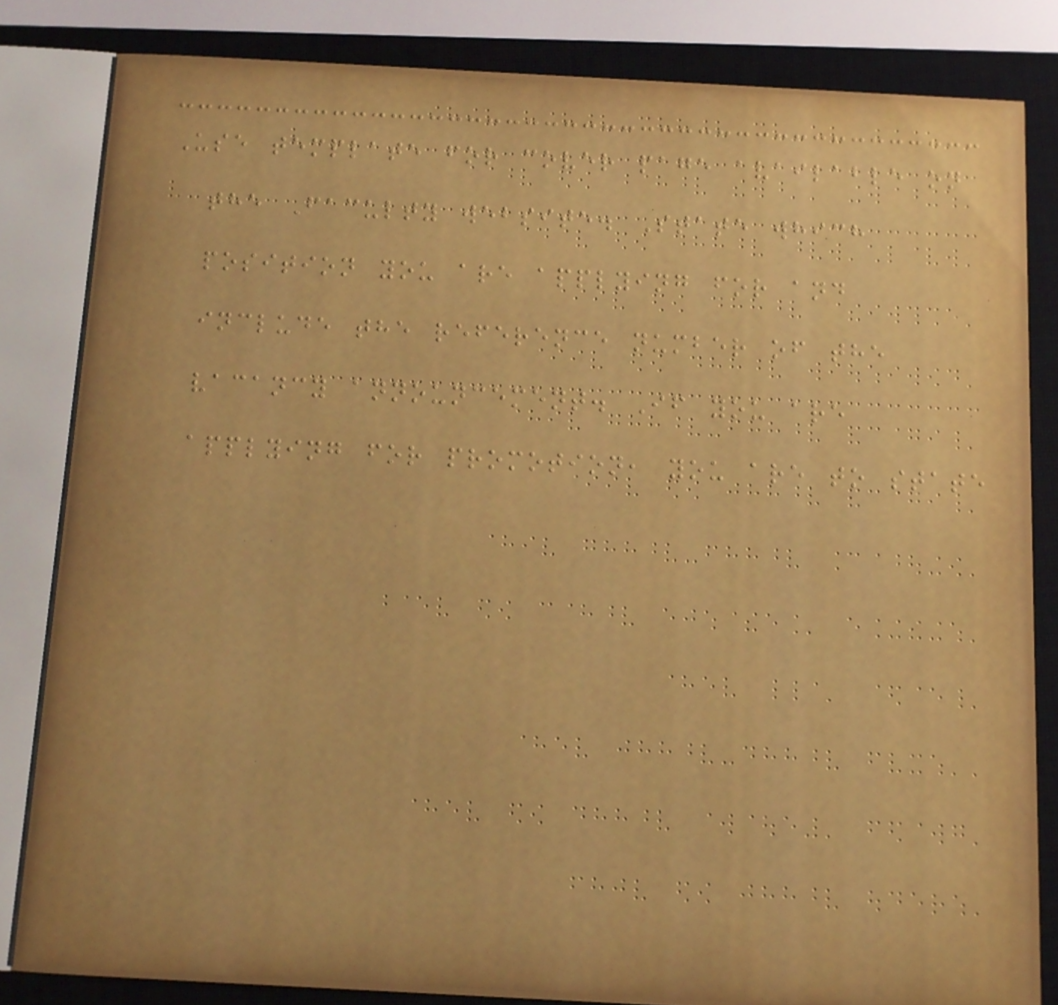Use template for cover page available on
the Faculty website. State which
position you are applying for and
include the reference number of the
vacancy announcement. If you are
applying for promotion, you are to state
